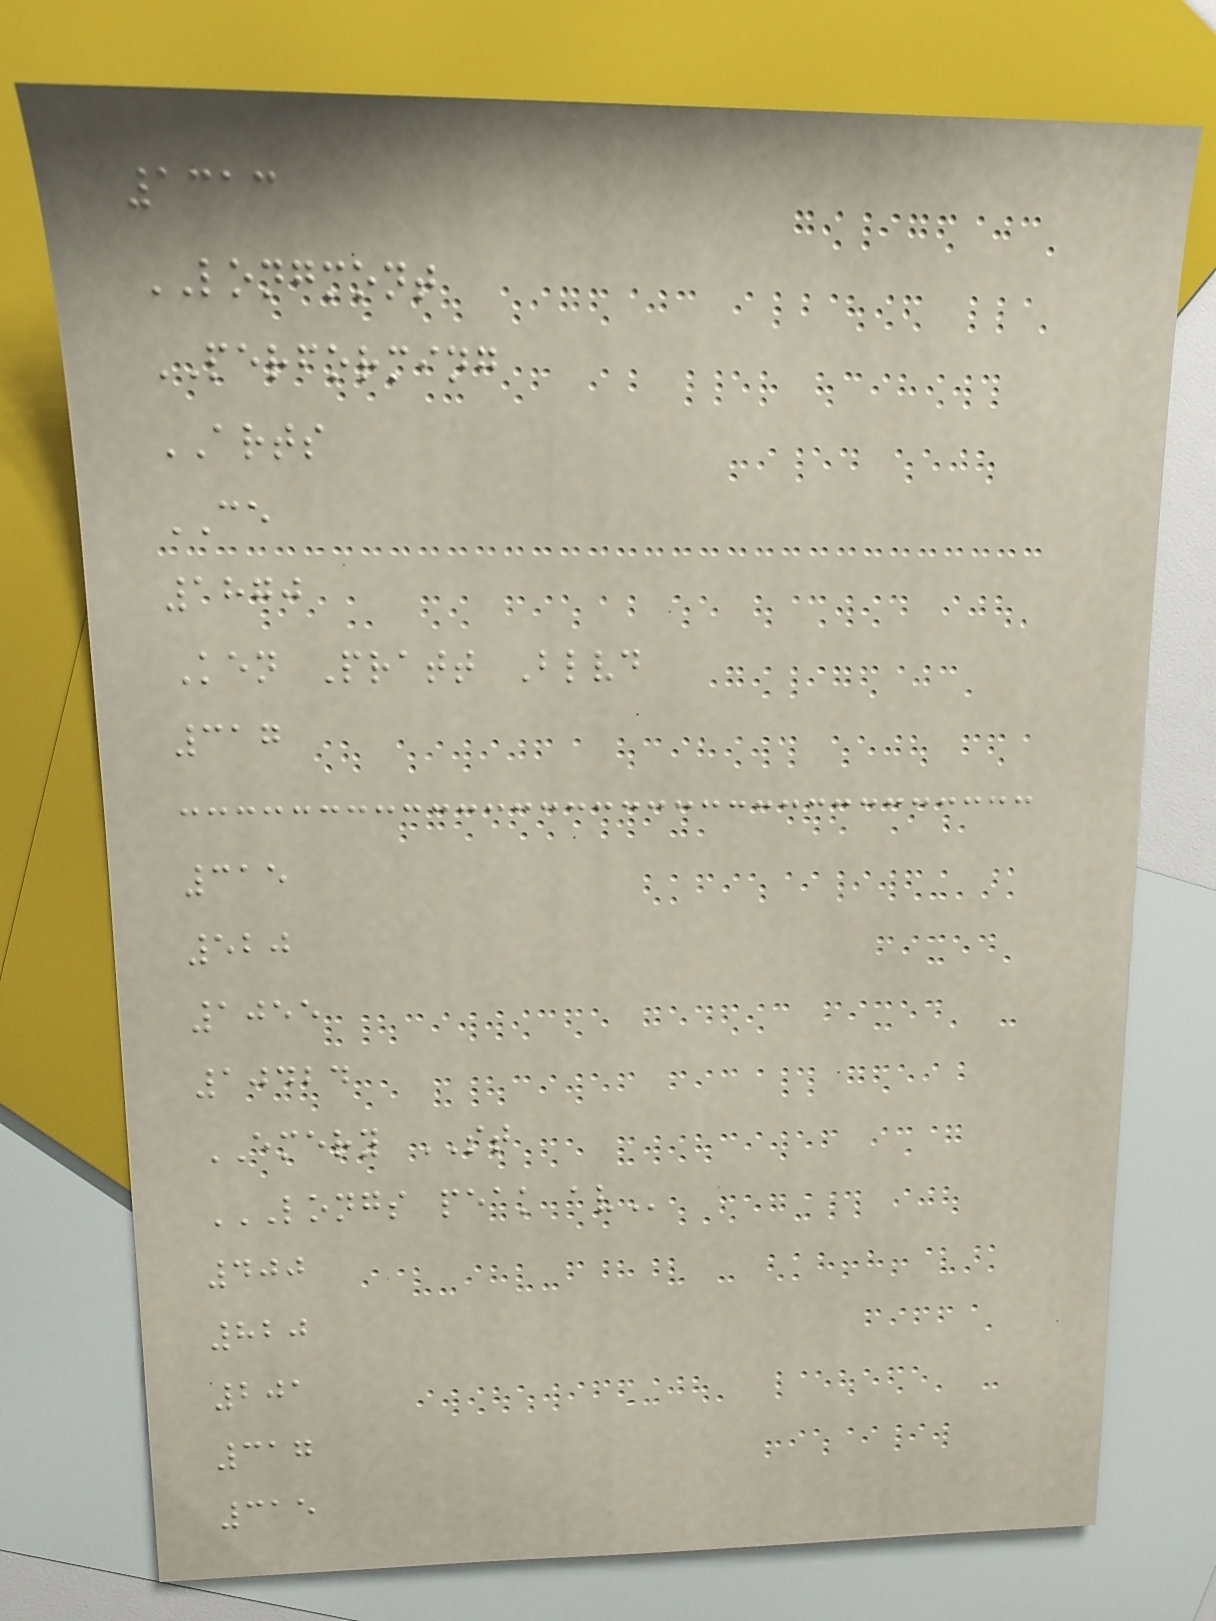1313
LONGMONT
PERFORMING
ARTS
CE
1870
Ken Pratt Blvd
317
315
520
1055
10424
EMERY ST
LONGS PEAK AV
400
820
201
317
315
